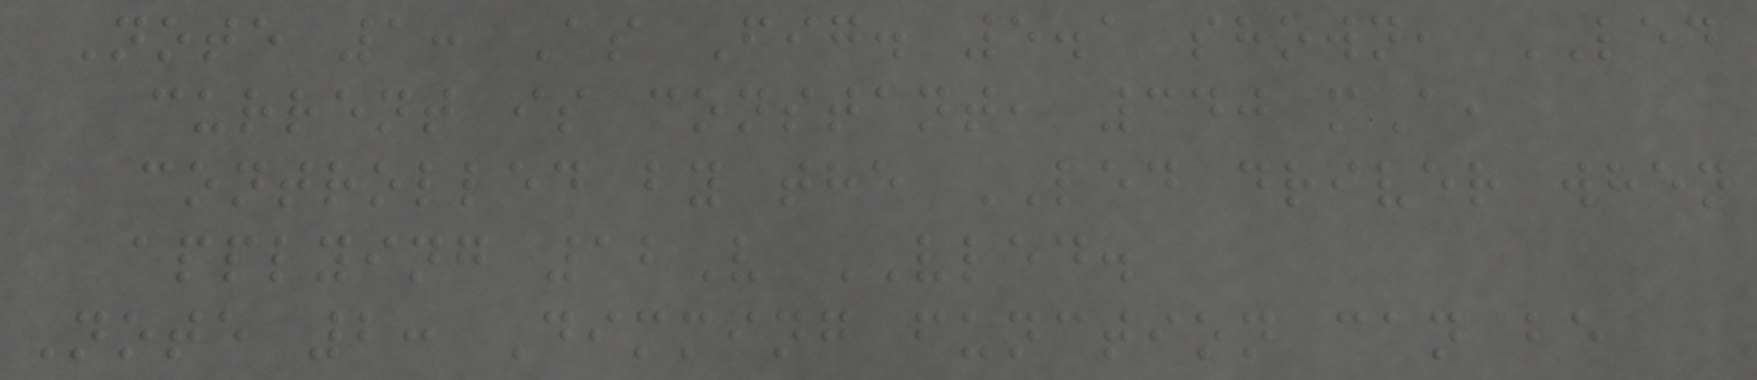Note 1: As Fig. 5.1 shown, LED
current is constant, 340 mA,
controlled by the LED driver when
applying 12V VLED.
Note 2: Dimming function can be
